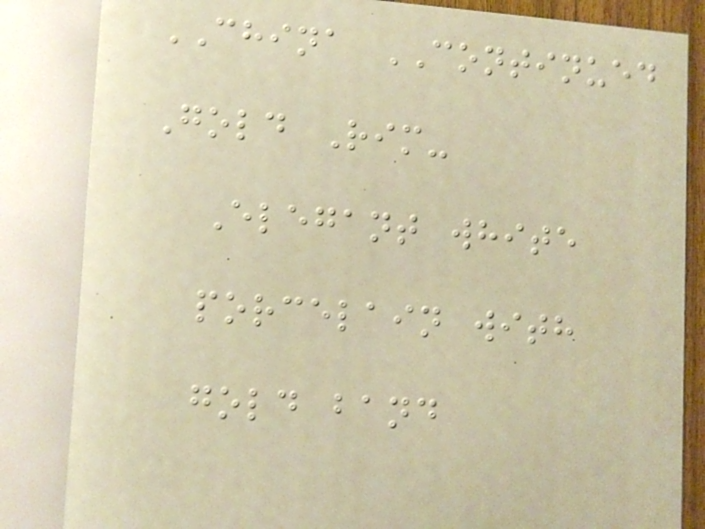CHINA CONTINUED
Gold Rim-
Elegant white
porcelain with
gold band
